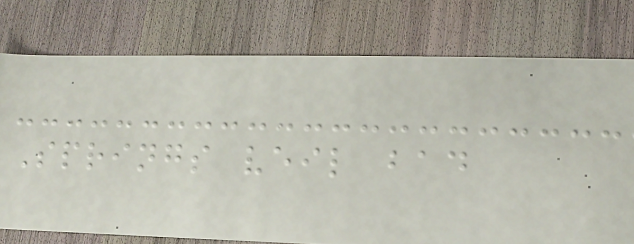Springs veil bad
